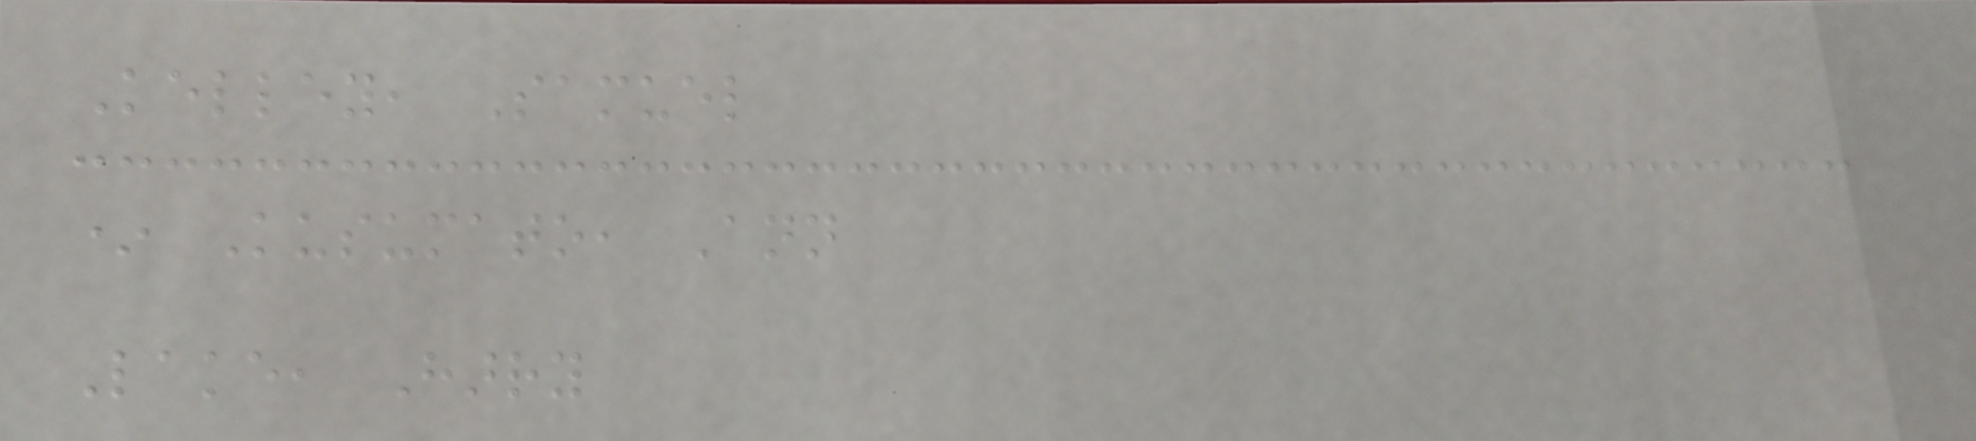Kelley, Samuel
* Kusumato, Ann
Lake, Harry
